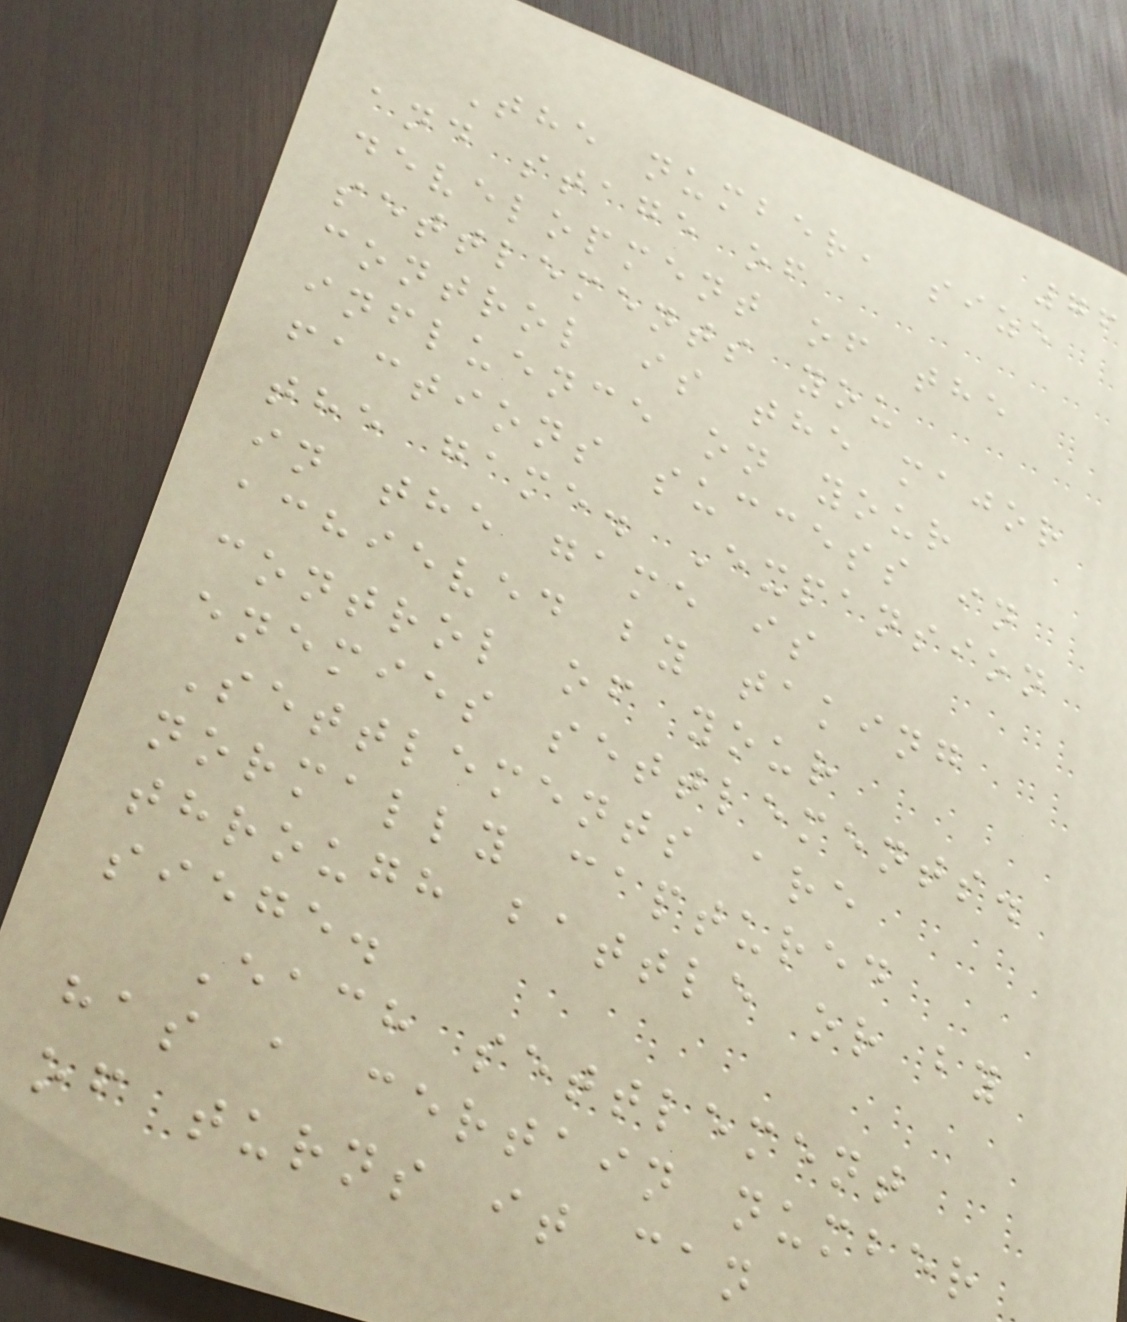76
The number, size
and stage of
development of the
settlements you
control is the major
influence on your
factions success in
the game. Expansion
in the game is
achieved by taking
control of your
enemies settlements.
Settlements are
normally captured
through battle or by
siege.
Each settlement
has a certain number
of turns it can
